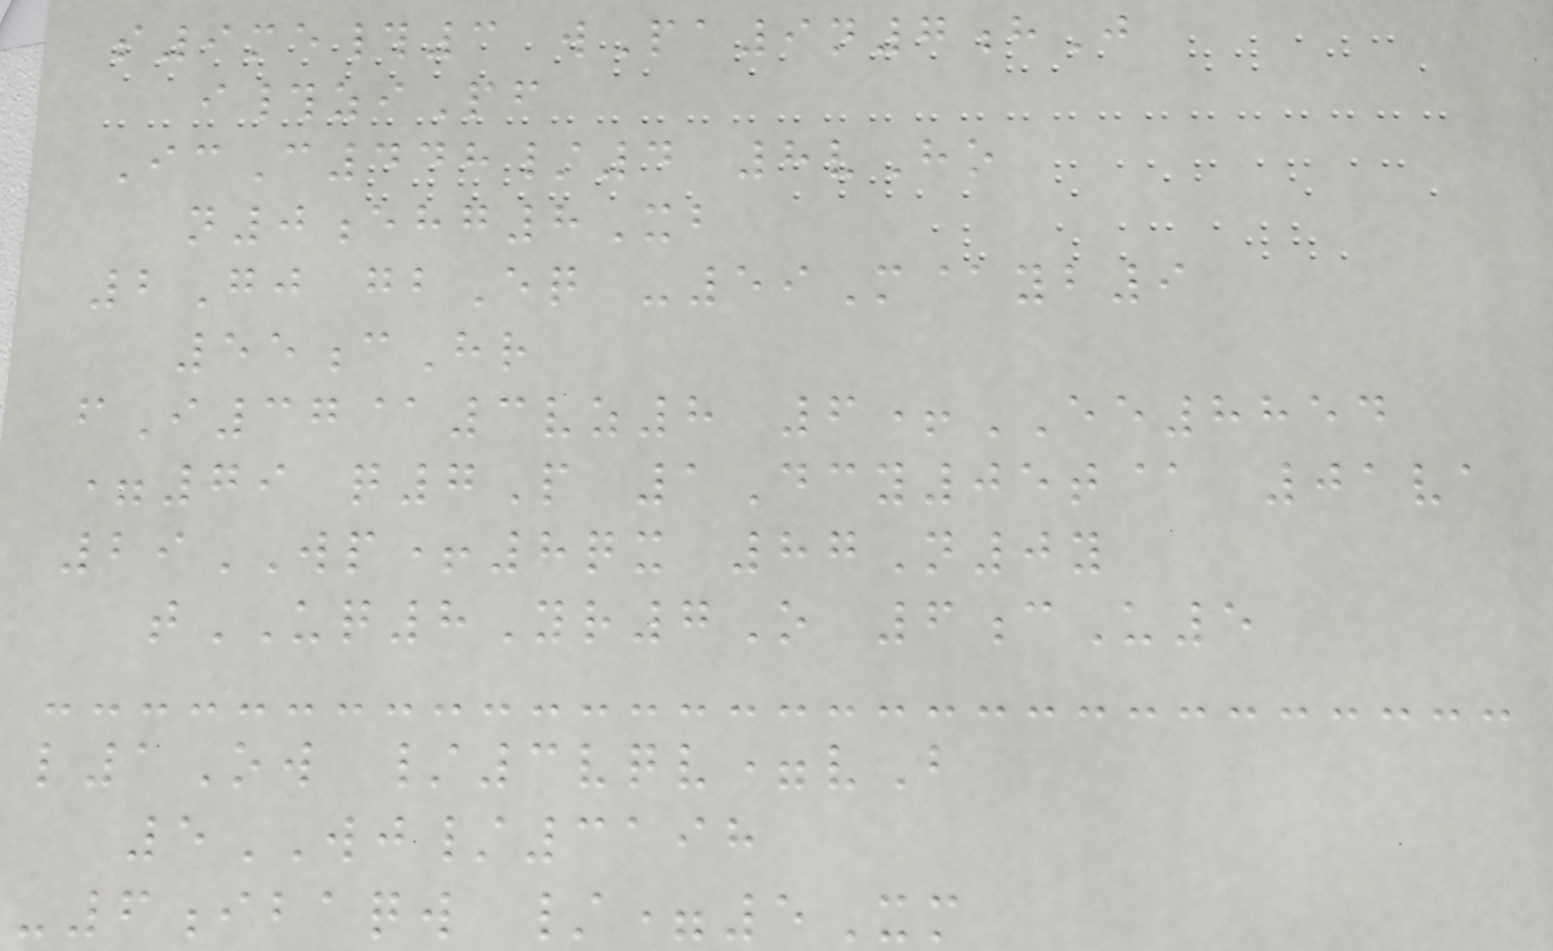s9me#3 wPa9n7hJ
i#ziPf
IcC448/4 8vHo
n0ehg8Xb
2Gj gbEq -59M@yb9
55cHr
fI37@3vz8 6+EE8854
=79 q7P 1Dcy05t@ 01va
29WP+8qx 87N0y
tUQ8Yr7O 6cU5
l1Ow /3vqv=vB
5WJ/3198
-6ibaqw /=5Xm
